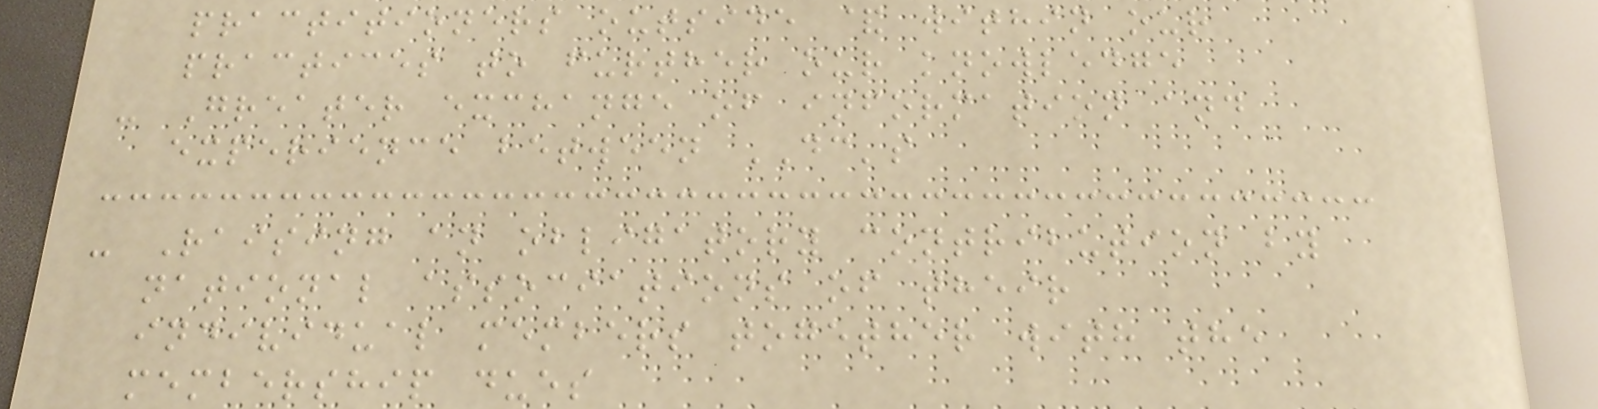practitioners outside & within our
practices to further our knowledge
- Greater exchange of information and
experience between DC's
- Raising an obligatory contribution by
national associations of their
individual members together with the
membership dues
